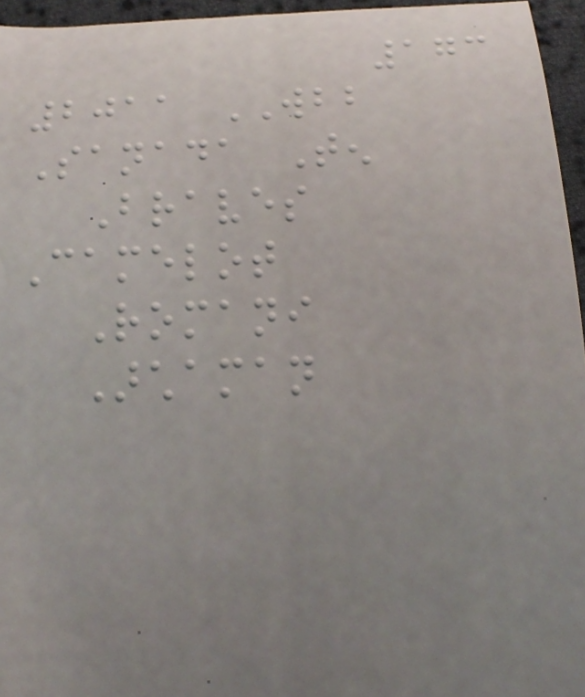173
2011 WBB
Sanada Ten
Braves
Camelot
Romani
Archaman
